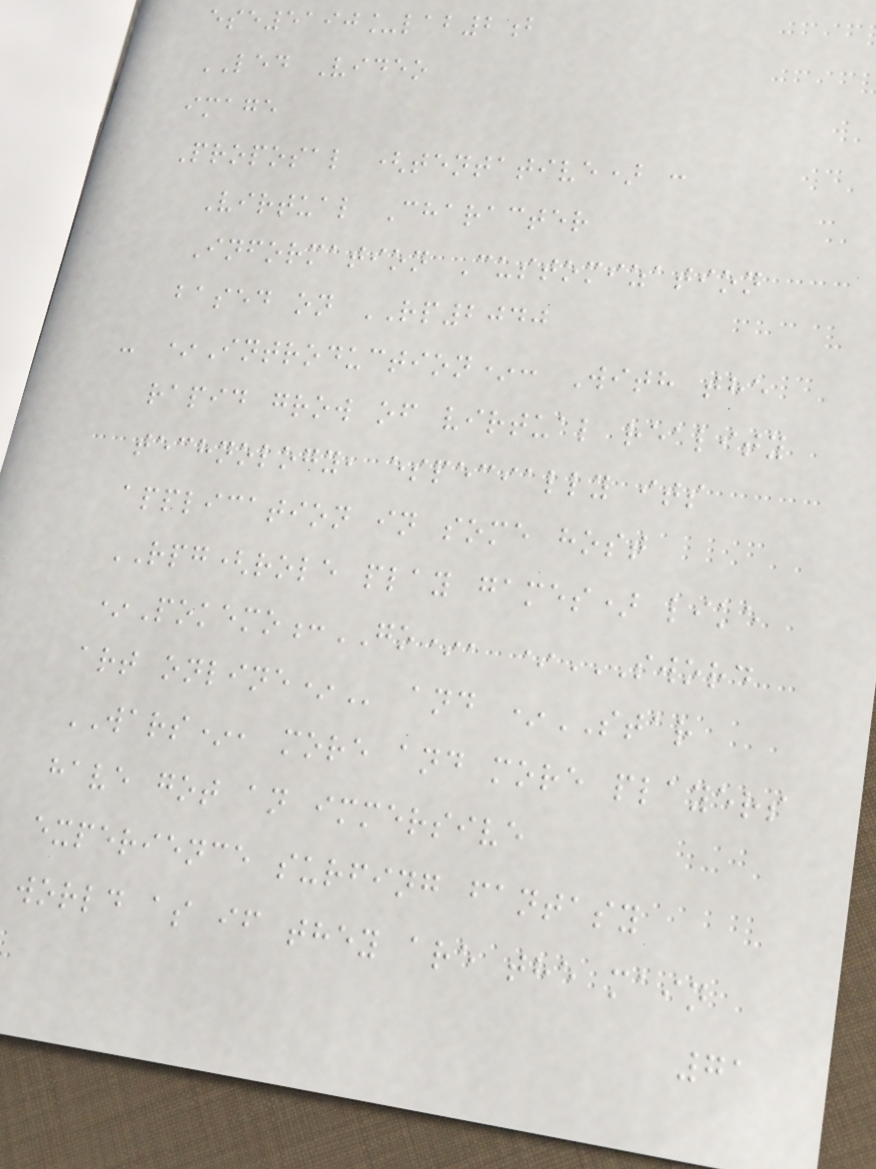ese5190_lab2b
LED Video
image
Proposal (tentative) :
Virtual Character
Information Customization
based on RP2040
- *Introduction*: With the
rapid grow of virtual reality
technology, especially its
application in some host
RPG(role play games) like
*Pokemo:GO*, *SWORD
ART ONLINE* and *STAR
WARS*, more and more players
have got an immersive
experience surfing fantasy
world as if they are the main
71
